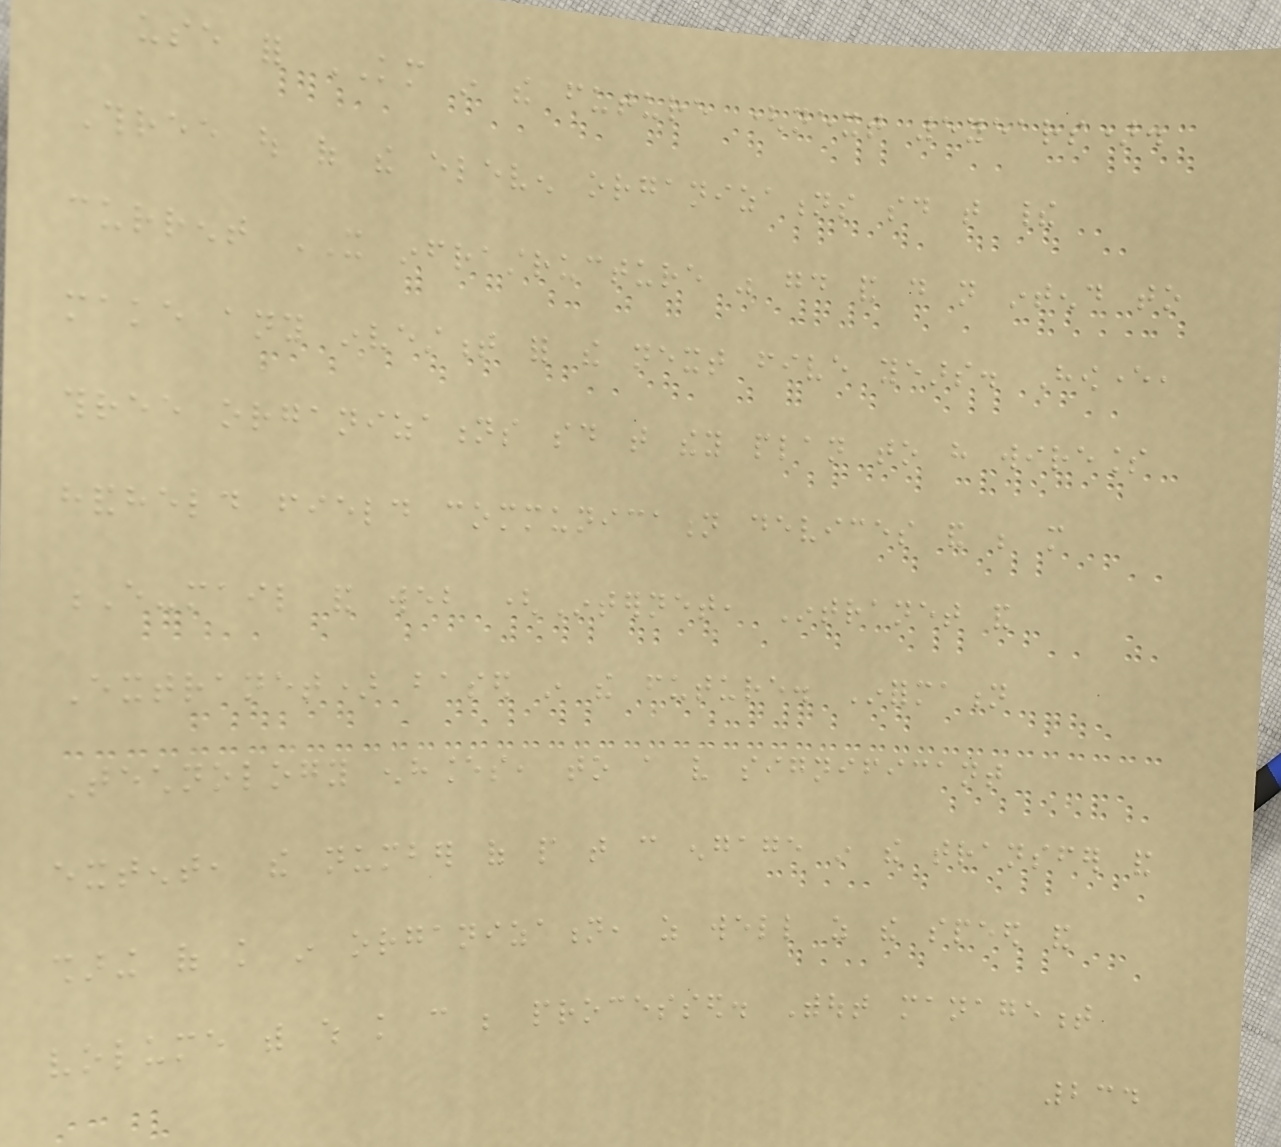use for KM in the future (next 5years).
Three out of the eleven organizations said that their
current IT infrastructure was good and do not intend to
make any investment for the next five years. However,
three organizations said that they plan to have wireless
handheld field communication devices and be more
E-mail and web (Internet, Intranet and
Extranet) based in the future. Information
Technology enhances, to a very significant
extent, the number of people that can engage in the transfer and
sharing of knowledge in organization, as well as the speed and
volume with which knowledge can be processed. Without management
234
